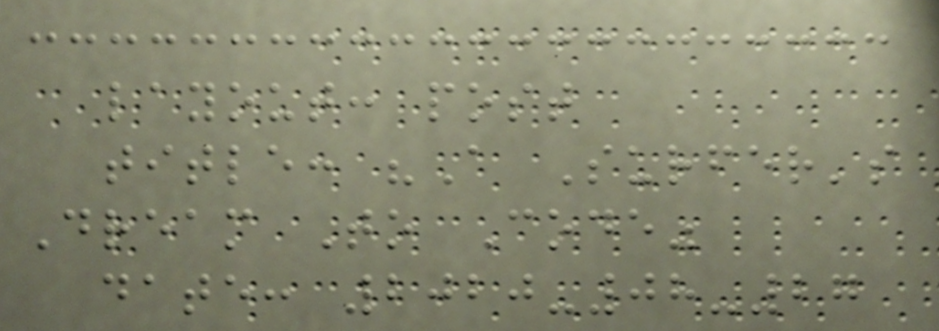layout: post
title: "A Surfer's
Dream To Code"
date: 2020-08-27
